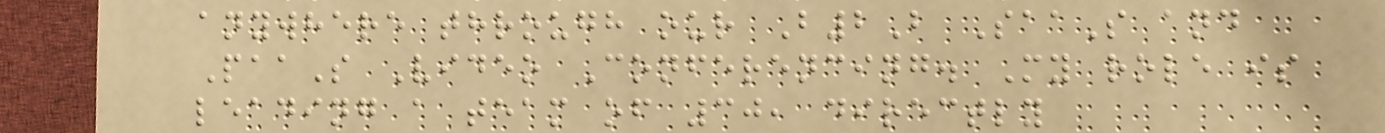anywhere through our B2B SaaS and
PaaS Video Conferencing. My role is
leading a team of 30, directly
